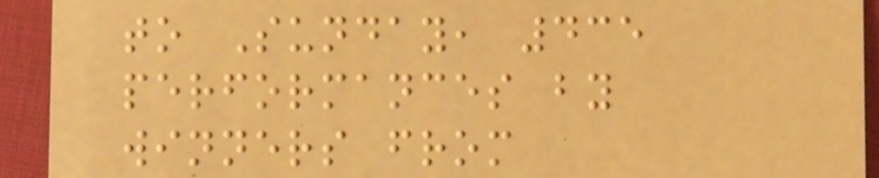to Sunday, 435
performances by
winners from
